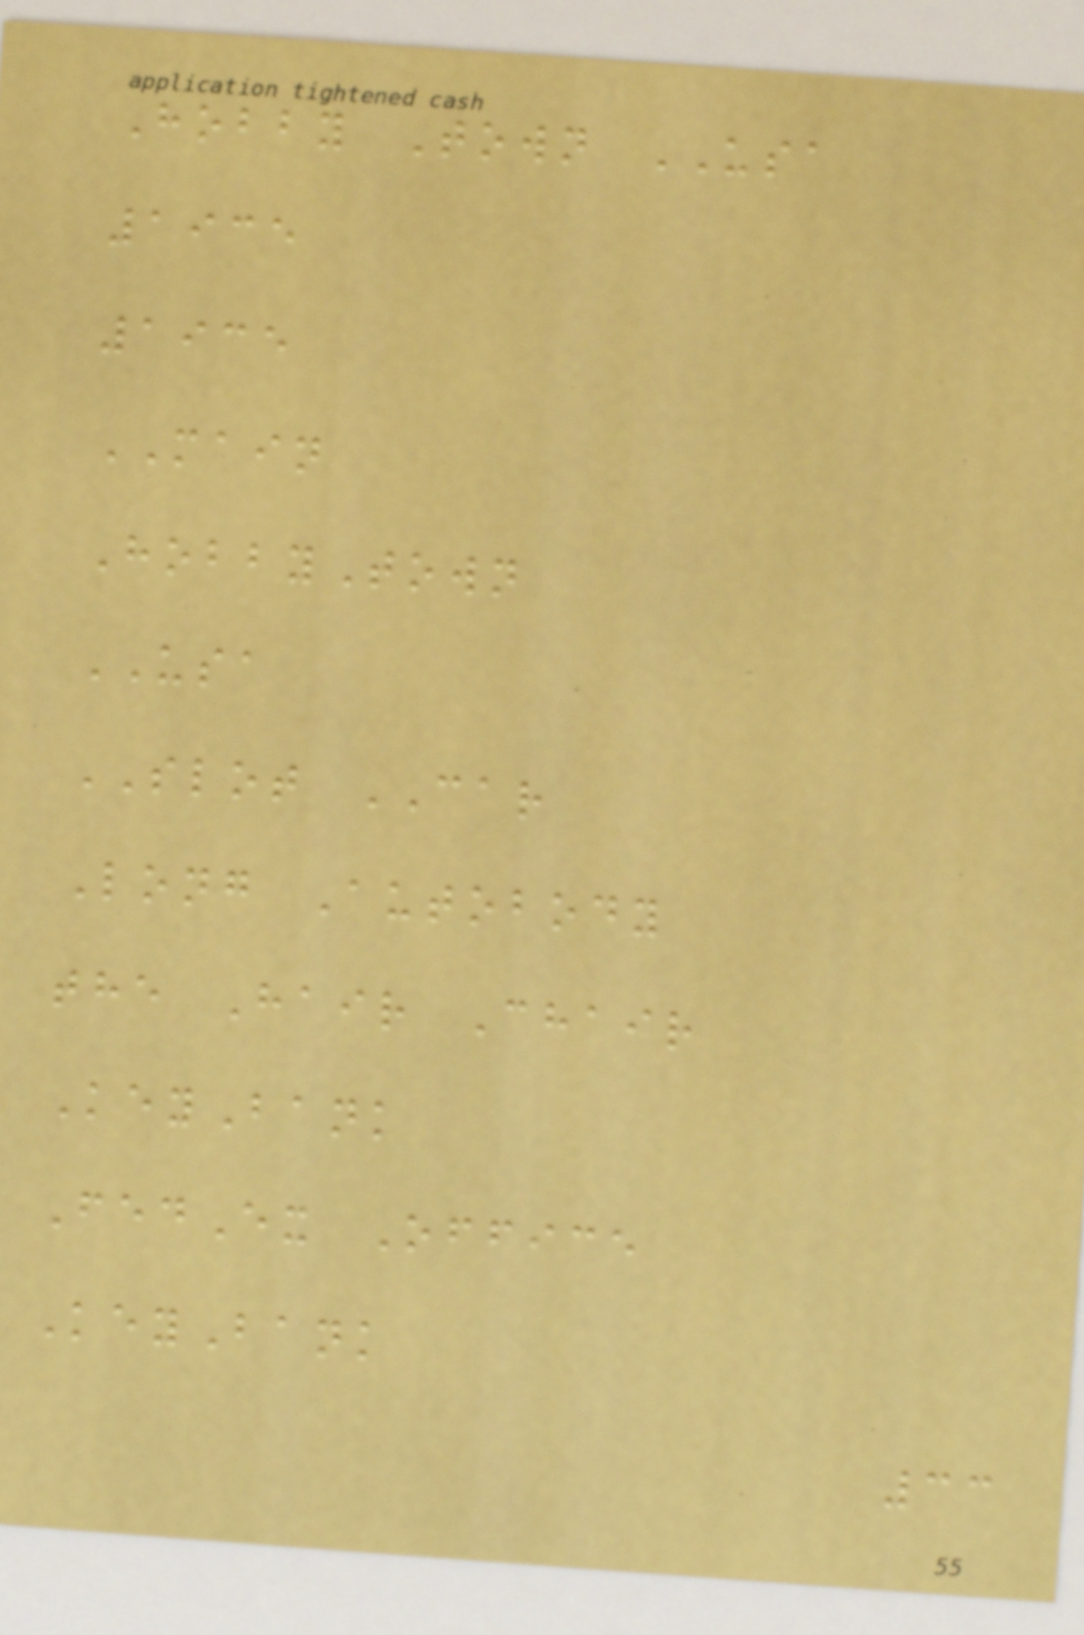Hobby Town USA
1935
1935
MAIN
HobbyTown
USA
SLOT CAR
Long Autobody
the Hair Chair
KeyBank
FedEx Office
KeyBank
33
